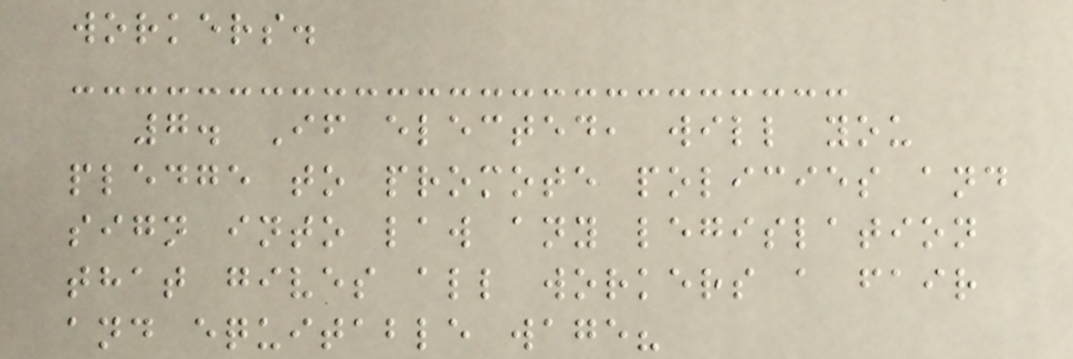workers.
7. If elected, will you
pledge to promote policies and
sign into law any legislation
that gives all workers a fair
and equitable wage?
